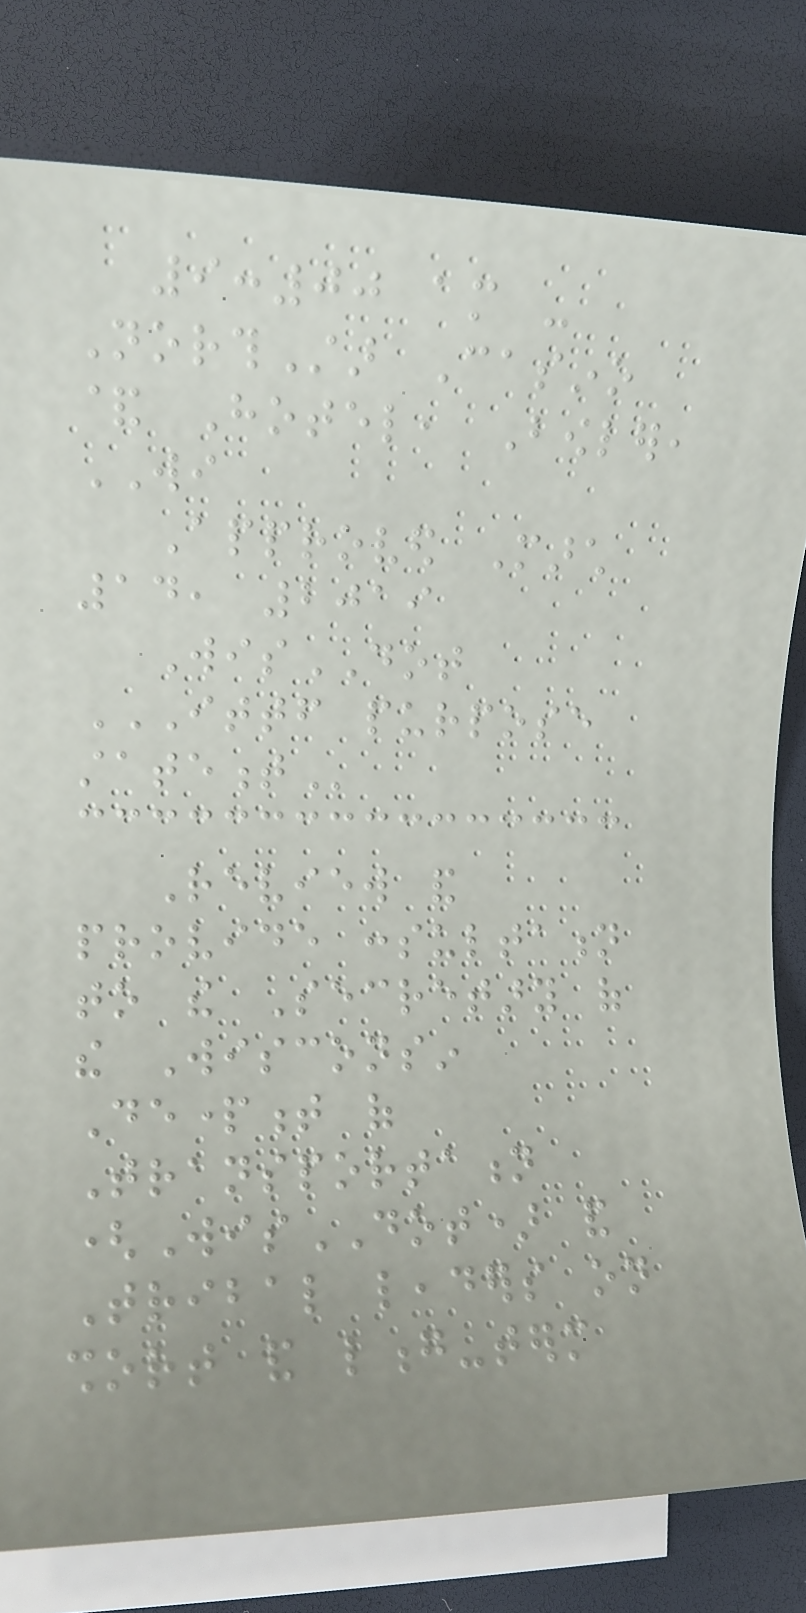9:00 am -
NorthStar Casino
& Hotel, Bowler,
WI
Approved March
14, 2019
WisDOT
ITTF PURPOSE
STATEMENT
Review and
provide consultation
to the Secretary of
the Wisconsin
Department of
Transportation
(WisDOT) and
Tribal leaders on
short and long-term
